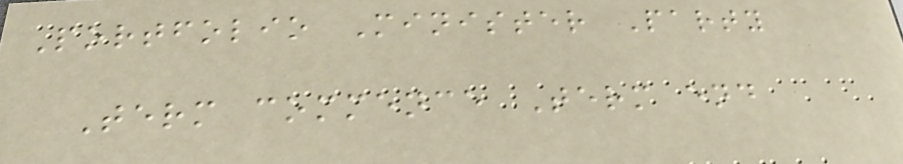Portfolio Minister Party
Term commence Term end
